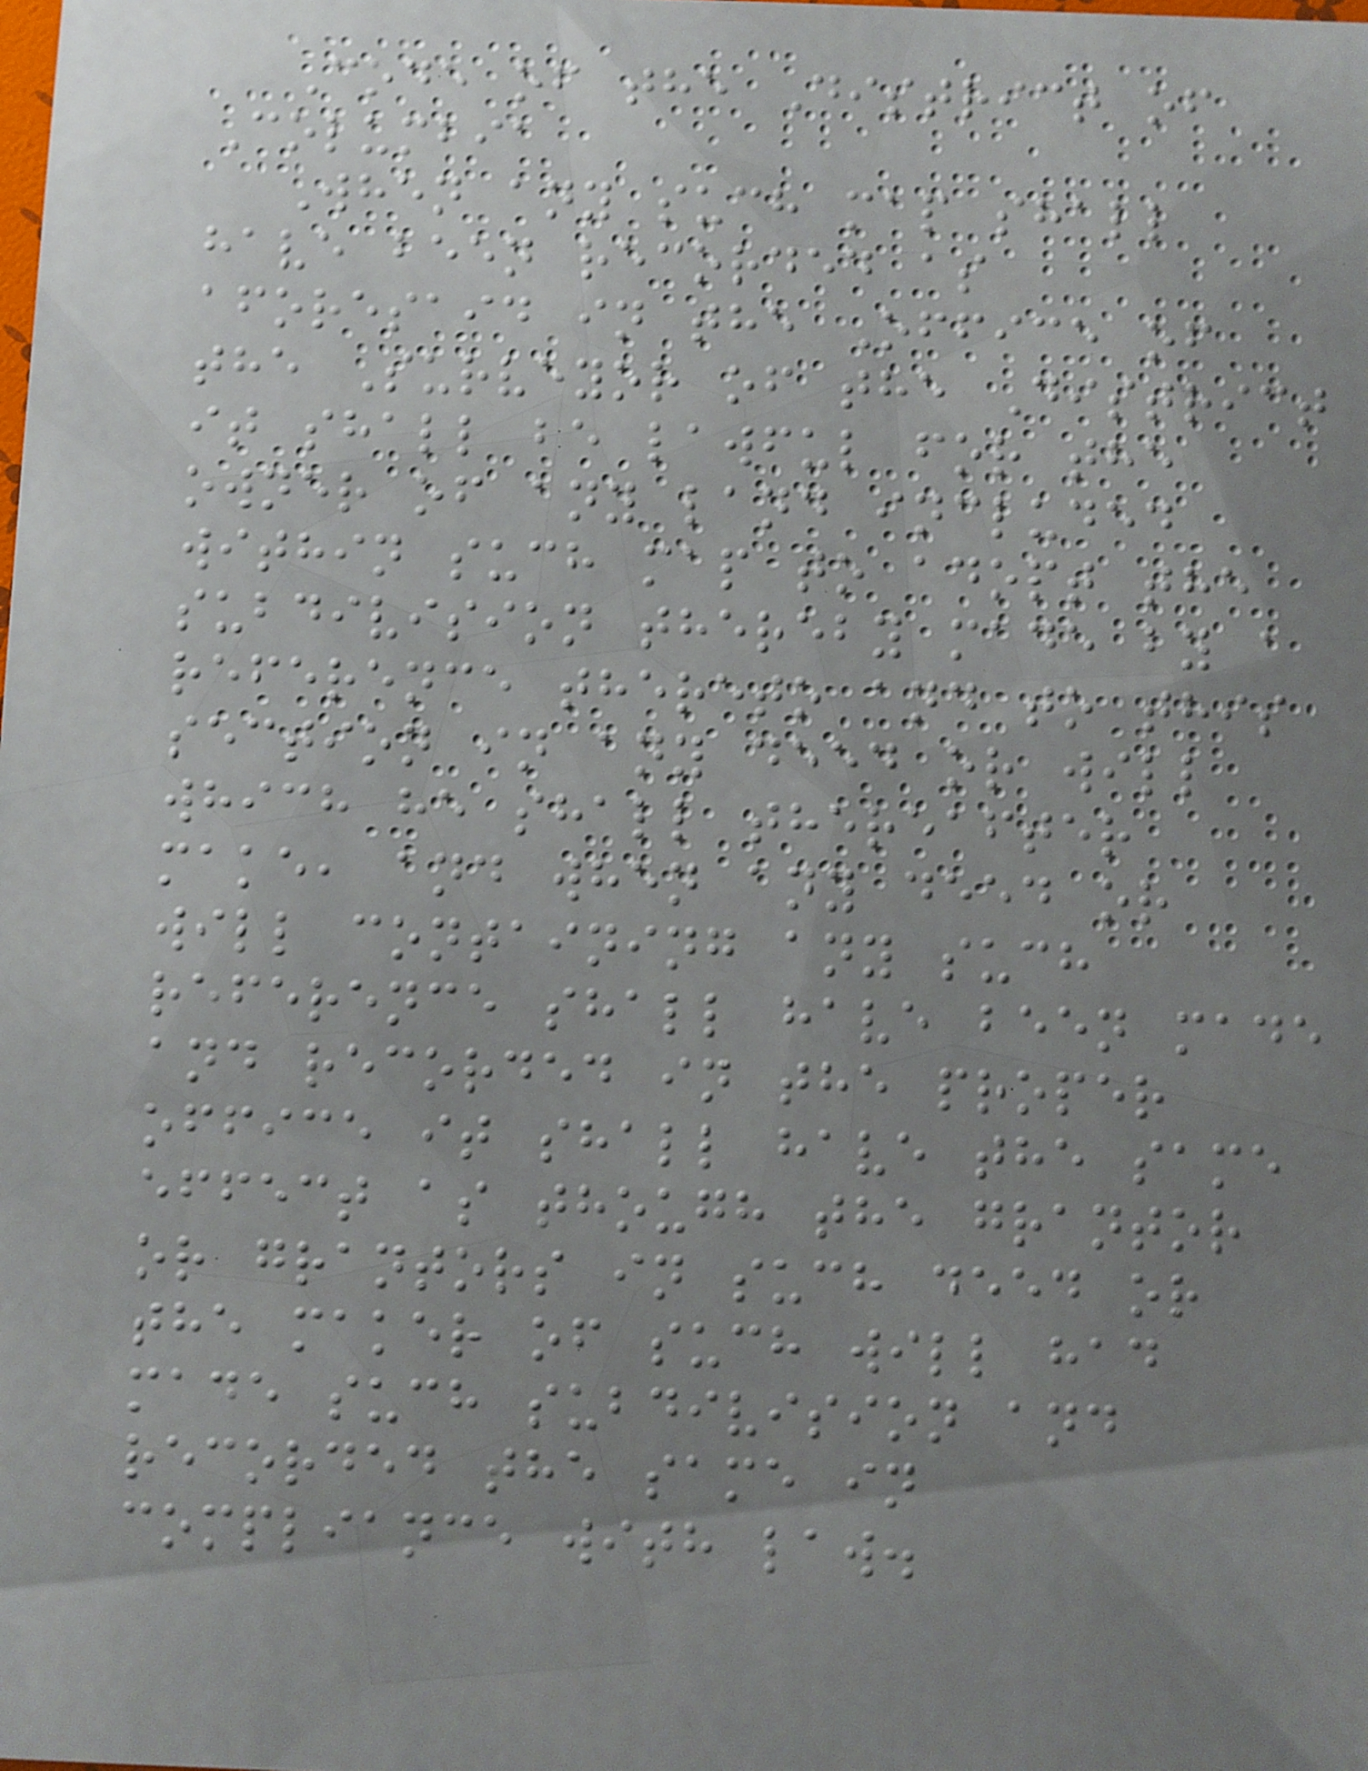Code of the District of
Columbia
When any such map shall
have been recorded as
aforesaid in the Office of
the Surveyor of the District
it shall be lawful for the
owner of any land included
within such map to adopt the
subdivision thereby made by a
reference thereto and to this
section in any deed or will
which he shall thereafter
make, and when any deed or
will containing any such
reference shall have been made
and recorded in the proper
office it shall have the same
effect as though the grantor
or grantors in such deed or
the maker of such will had
made such subdivision and
recorded the same in
compliance with law.
